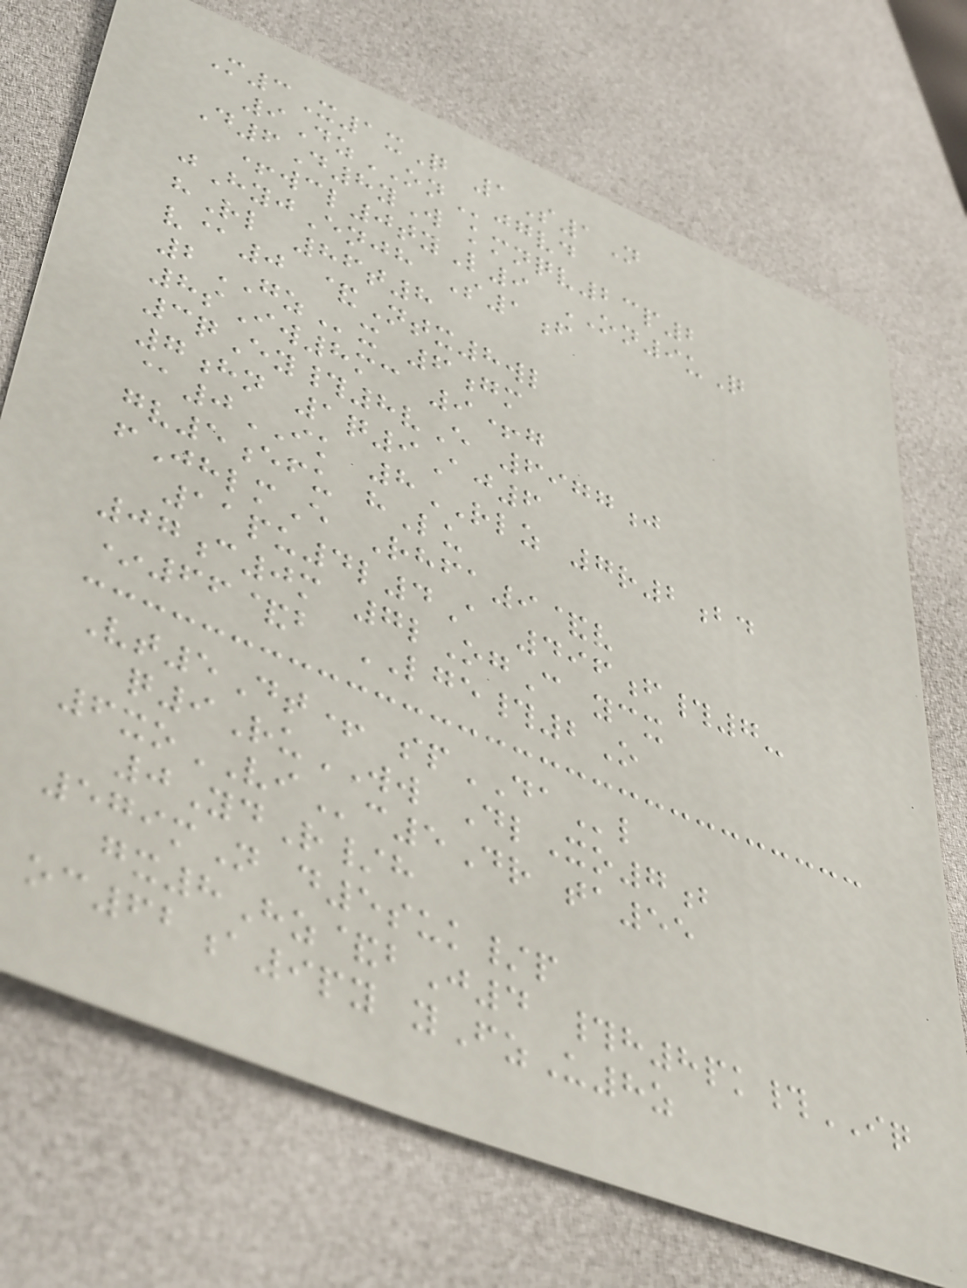M3X1xQ 1S1N
9DzONjgvd
D6D8yW kmnqv23p2
+wcl0tyL9 ON9uQ
jHyjEnjh S1f
hRl 86t8
v@0 &Ntx8wl
2GZx 6gm
8sIw8mc 9+g
3qEy#8vE 6977j
7hn 1q9Aj6
@0IK 8RLZ 7r2bd
gv5efu hLu
fJhlmE Rhfa9&v
11pu4l4A 496f#7-
07c0m 7lOgC ycx
*66&b LGE#2O
Vt5Dt+ spDAl
q9RuWW DlXo7b
6xoVIc5Dr ta55
0YdR/h
579mN d5suk/p
gx8Hz&bJ4 #h8pk#IQ
oc62a9py yFzU8z
